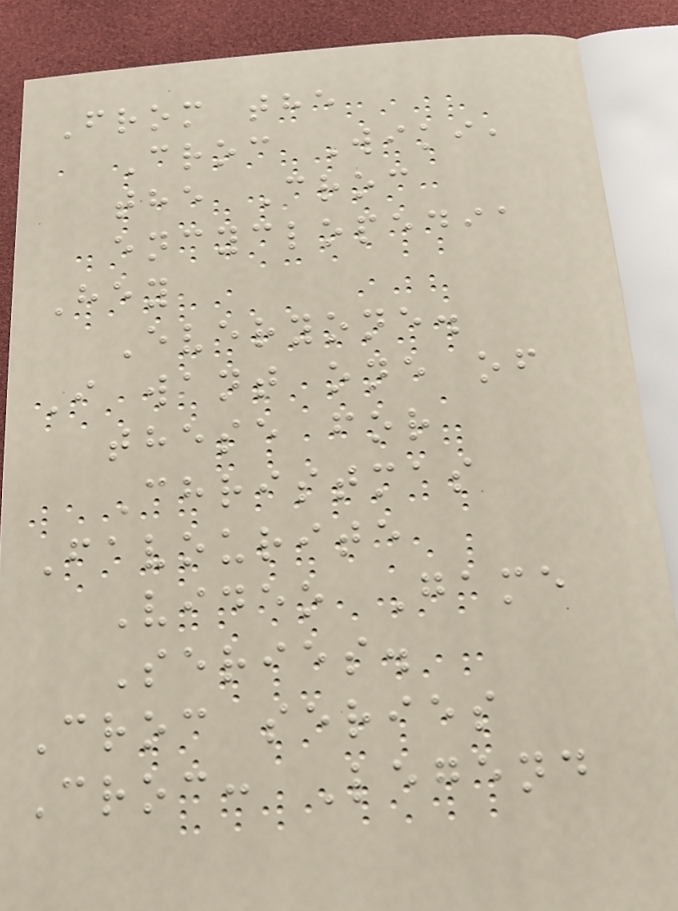From the
Croc Wiki,
the Croc
encyclopedia
Hey
Everyone.
I want one of
these for
Christmas
Favourite
Video Game
Series.
Croc series
Croc: Legend
